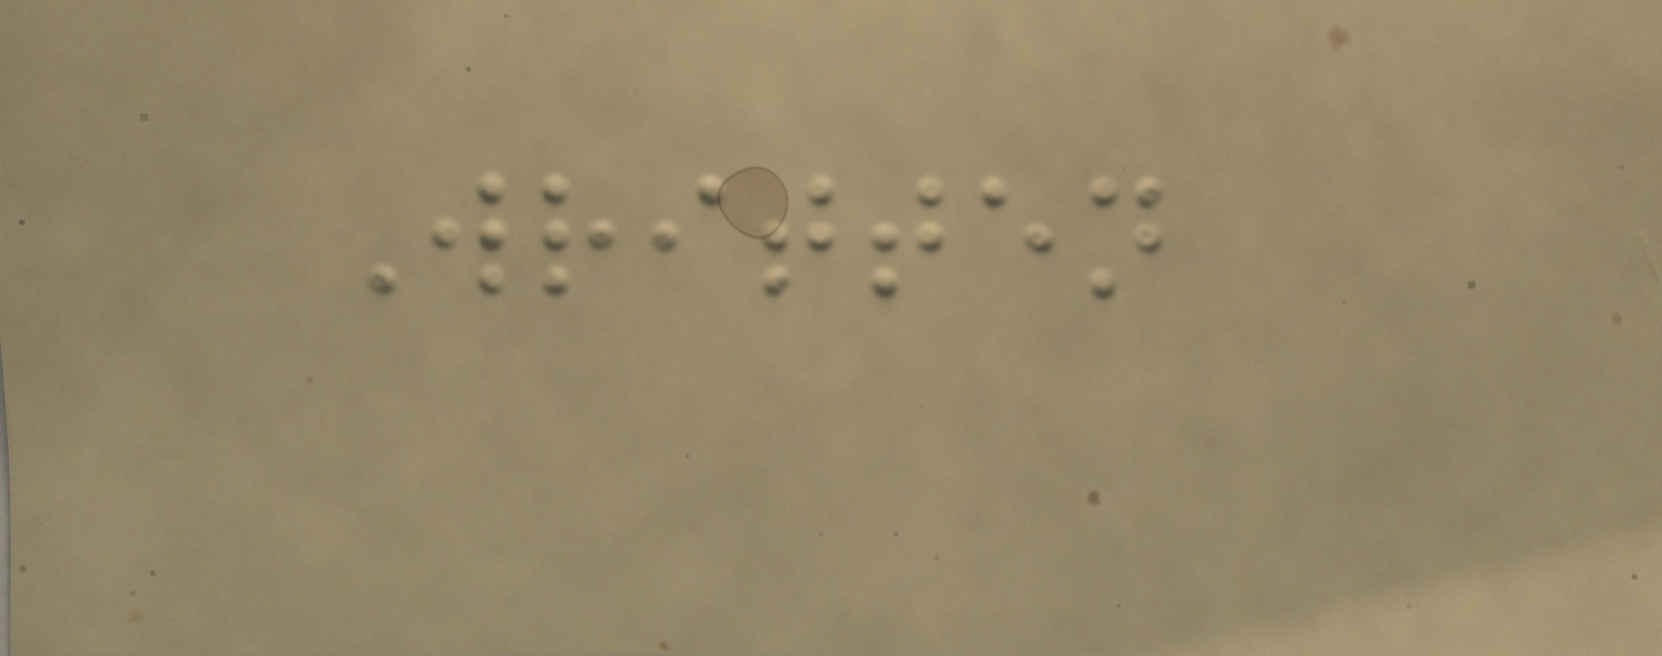Written
